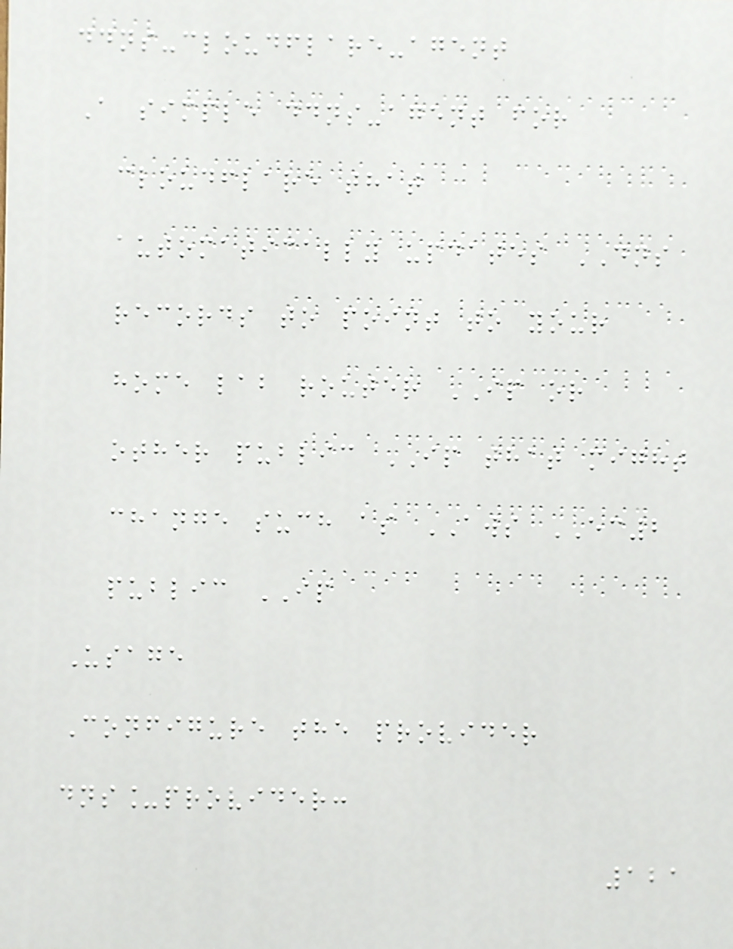ddns-cloudflare-agent
A simple ddns-agent for
cloudflare that
automatically updates DNS
records to point to your
home lab router IP or
other public IP that might
change such as AWS EC2
public IP
Usage
Configure the provider
dns_provider:
121
